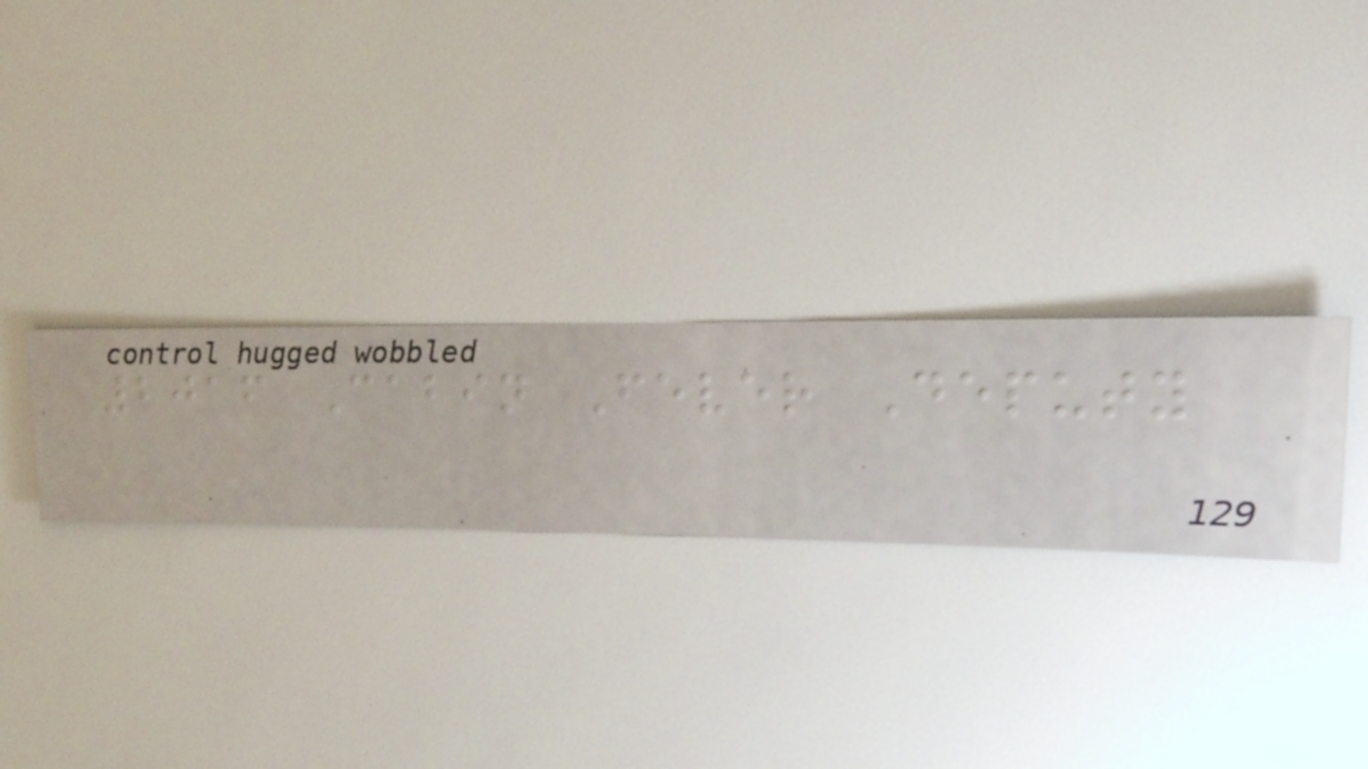2016 Cabin Fever Deputy
